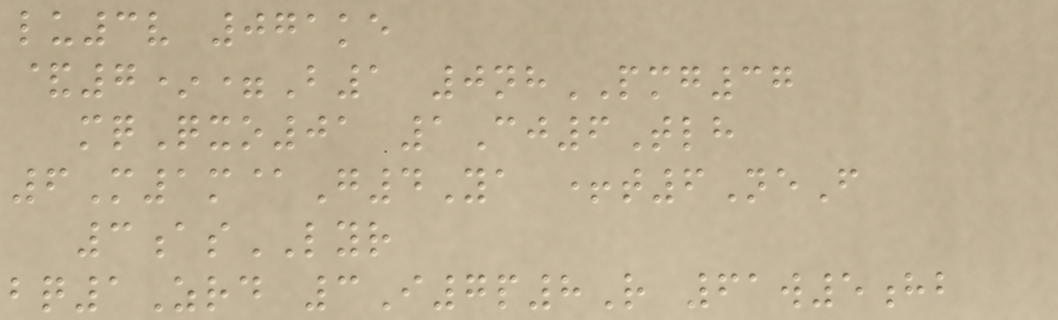lu3v 071ke
&7*=B1 0nhPMG37
mqQxo01 1Cj6Tlh
6M1m@G4Ya +t6NeF
3asLYR
bq1Zrd 3I7p8R 61w5hb
